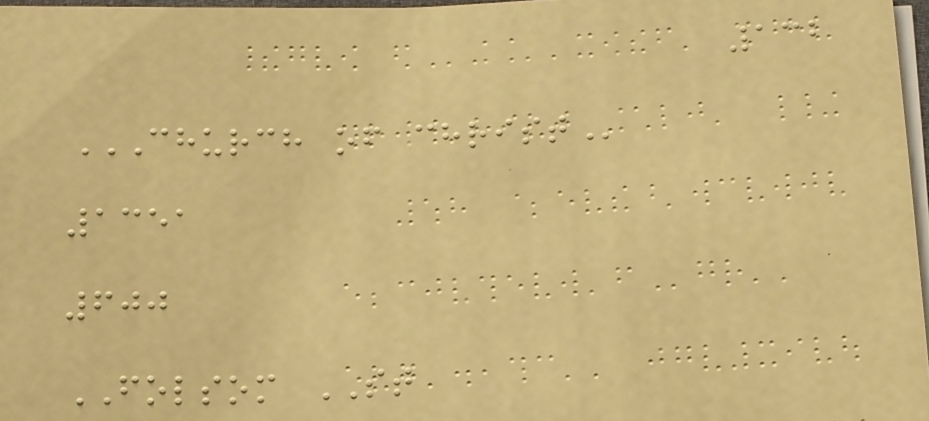132
CHURCH OF CHRIST
1351
600
FOLSOM ST
